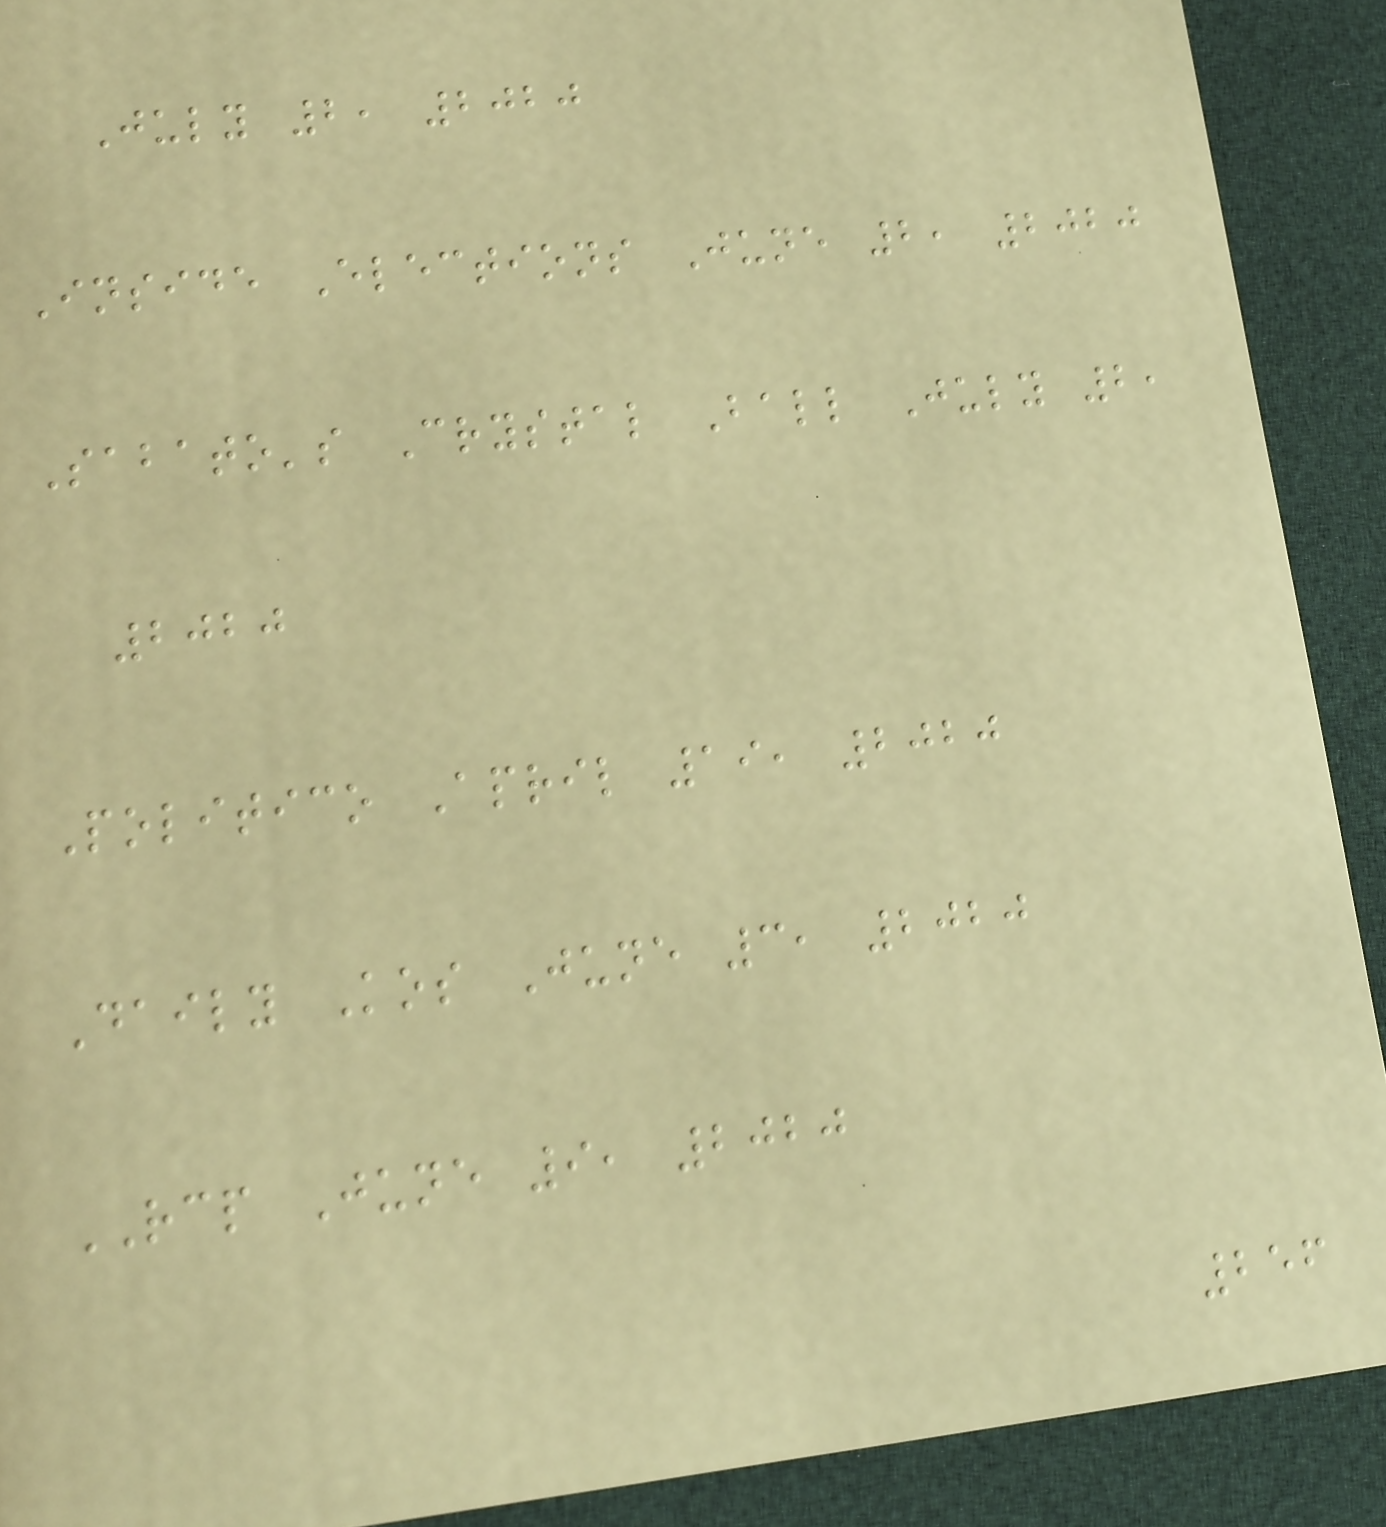July 2, 2020
Inside Elections June 2, 2020
Sabato's Crystal Ball July 2,
2020
Politico April 19, 2020
Daily Kos June 3, 2020
RCP June 9, 2020
256
